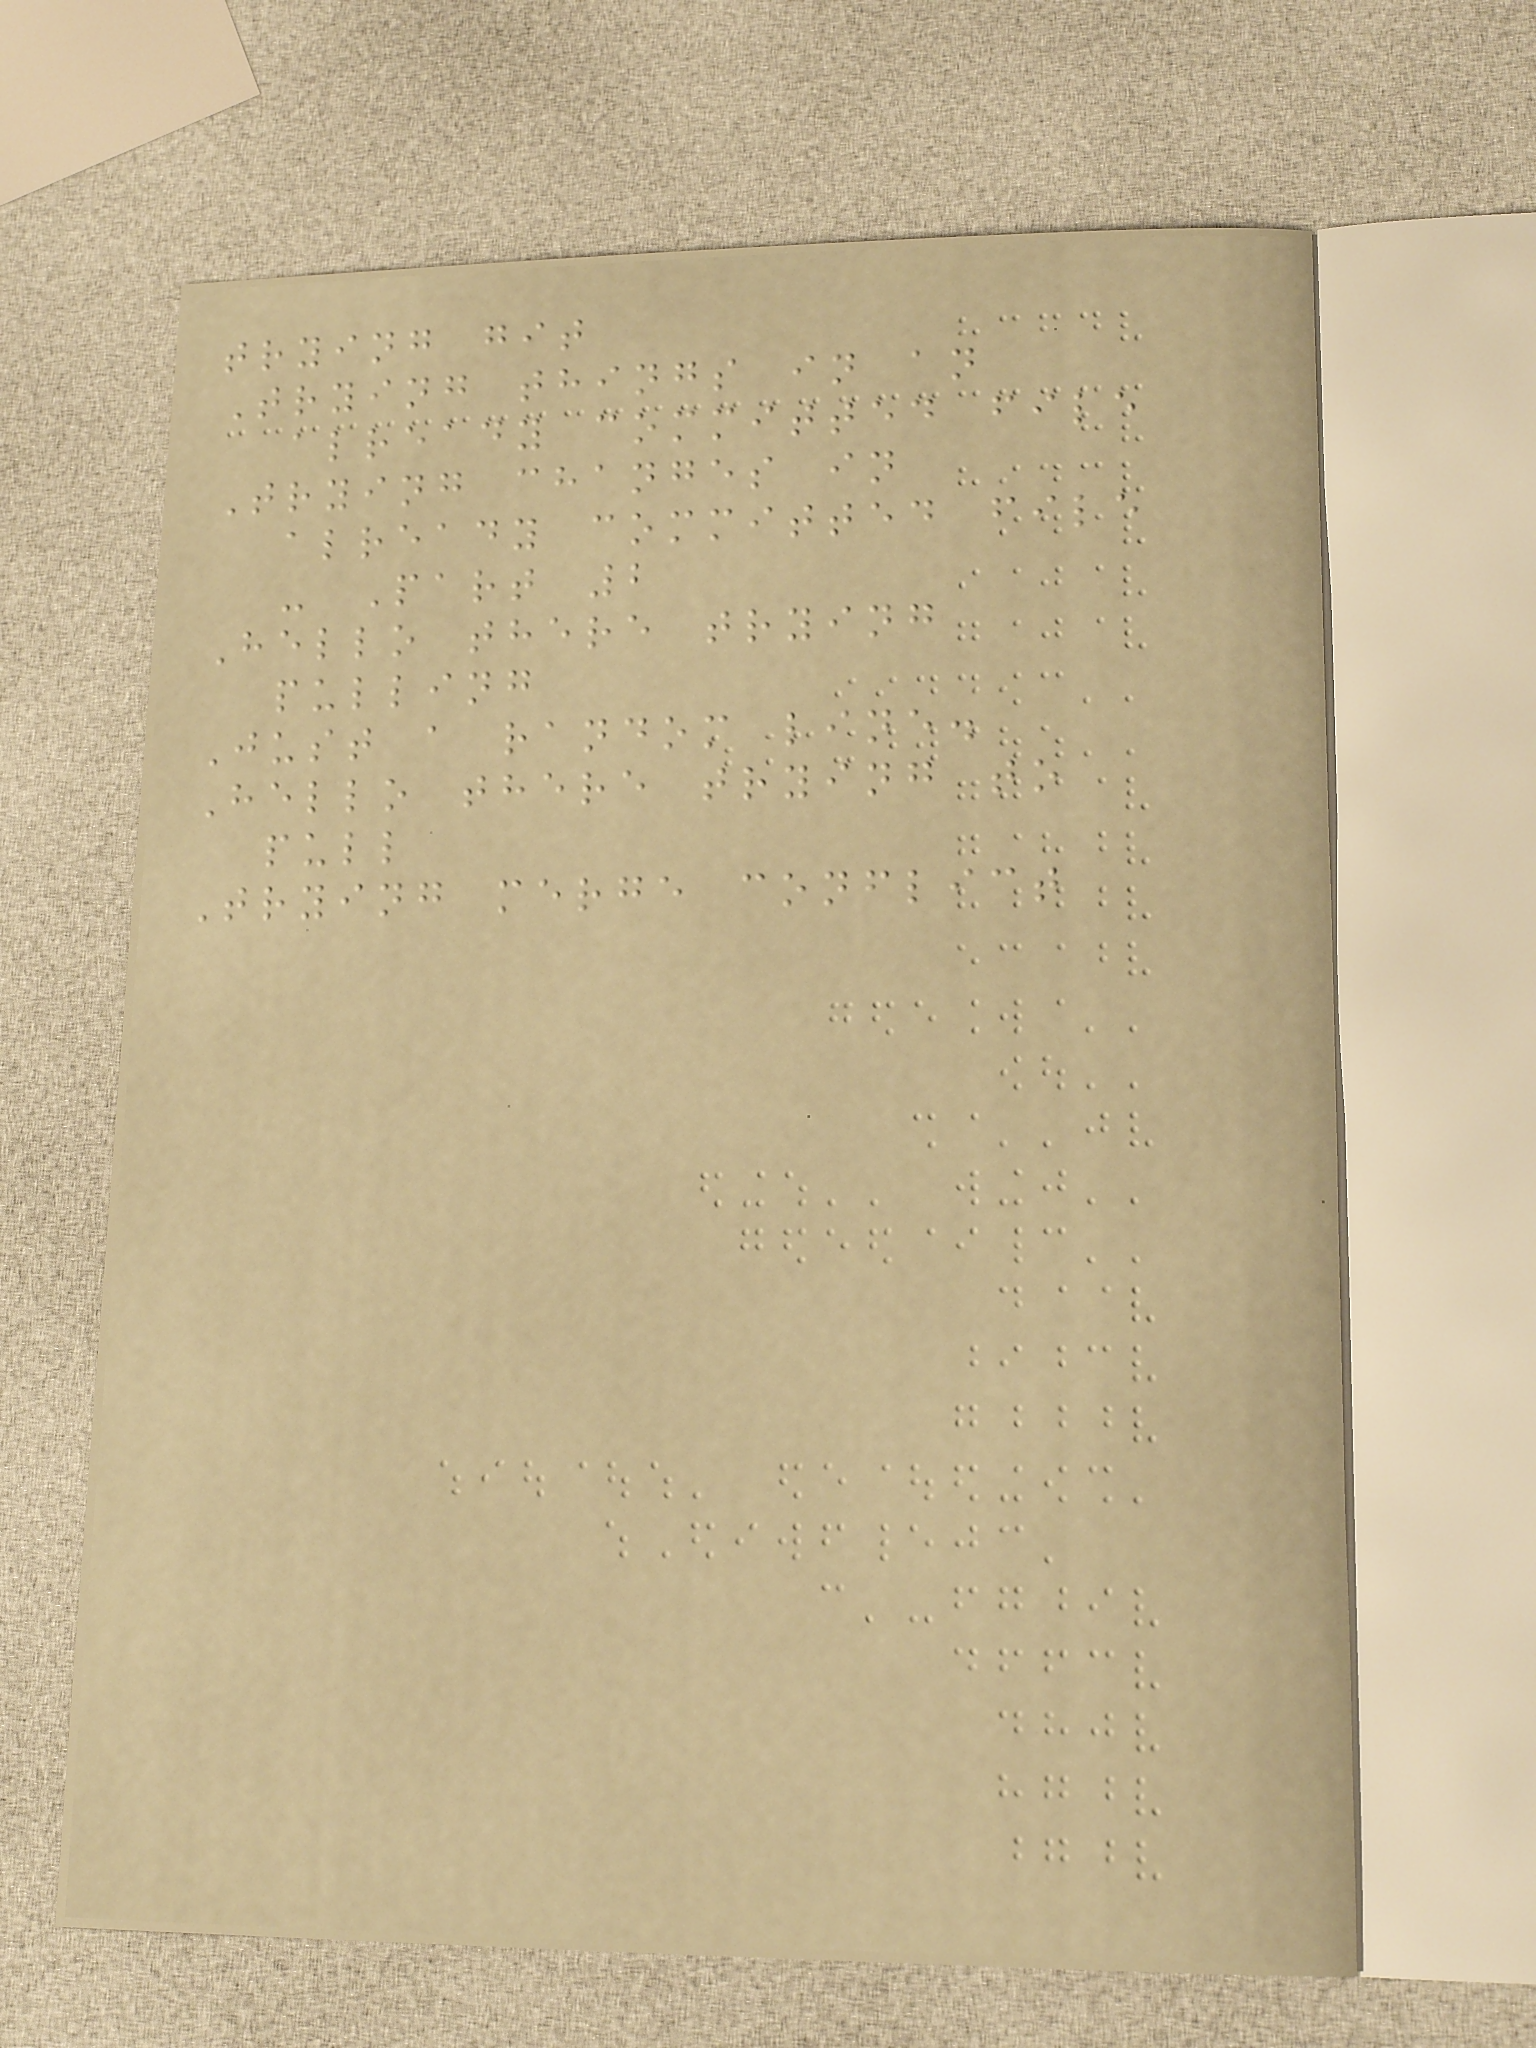trying git
Trying things in an
already committed file
Trying changes in
already committed file
- Part 2
Hello there trying
pulling
Just a random line.
Hello there trying to
pull
Trying merge conflict
